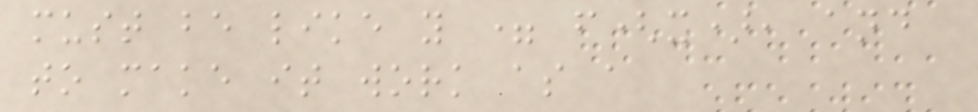must be like y = f(x), and
to make it work as a
